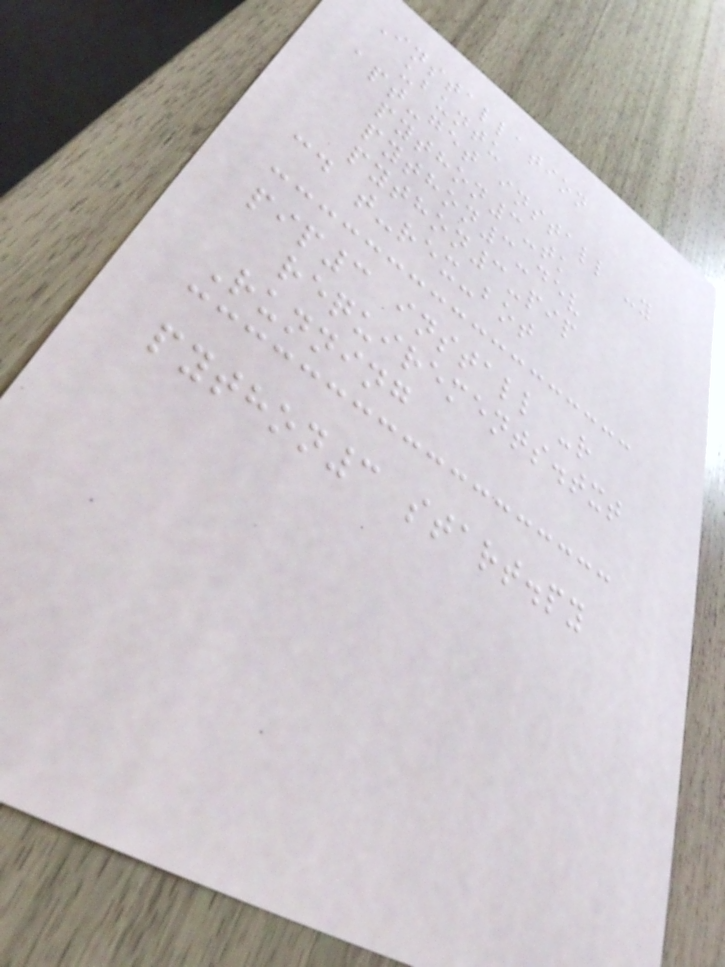Installation
ubuntu
apt-get install -y
python3-tk
python3-dev
python3-pip
cd t-rex-bot
pip3 install -r
requirements.txt
Running
python3 start.py
